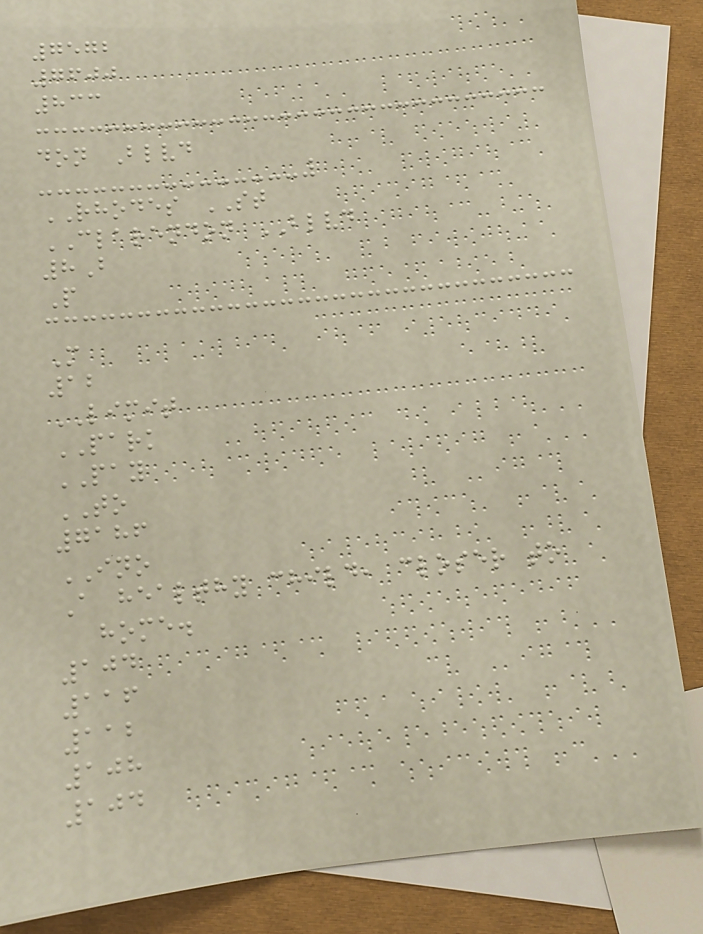7572
7600
833
don Blvd
RHODES ST
CLARENDON BLVD
8B
P
M
12
LIMIT
PARK
PAY
TO
7186
INO
A healthy child, closer to
home.
104
116
112
108
104
